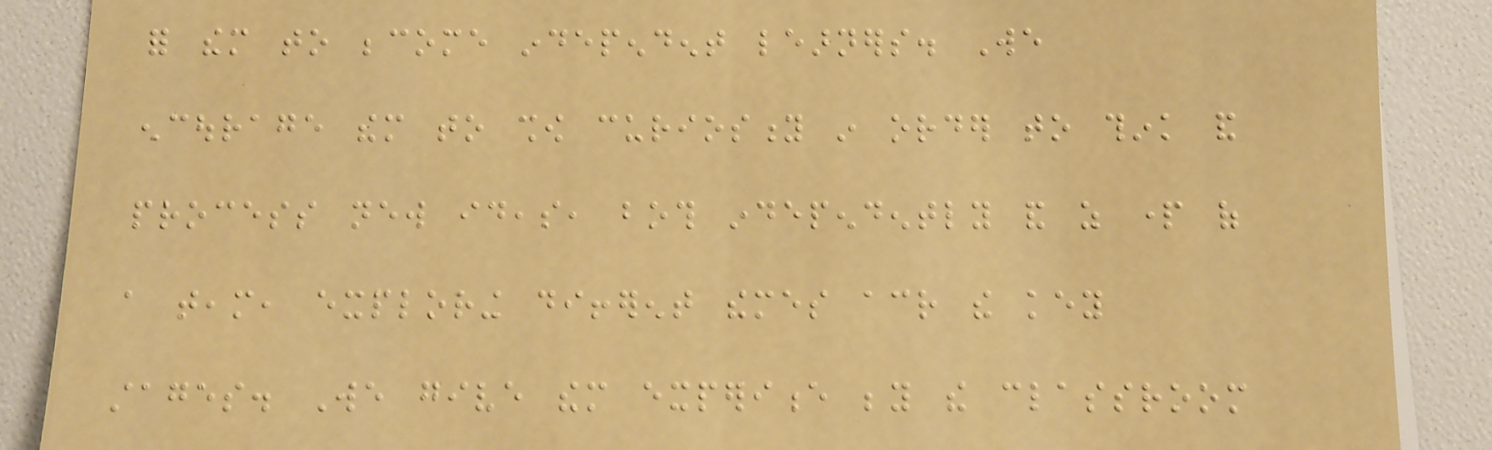for them to become independent learners. We
encourage them to show curiosity in order to think and
process new ideas, both independently and as part of
a team, exploring different themes across the key
stages. We give them experience beyond the classroom
